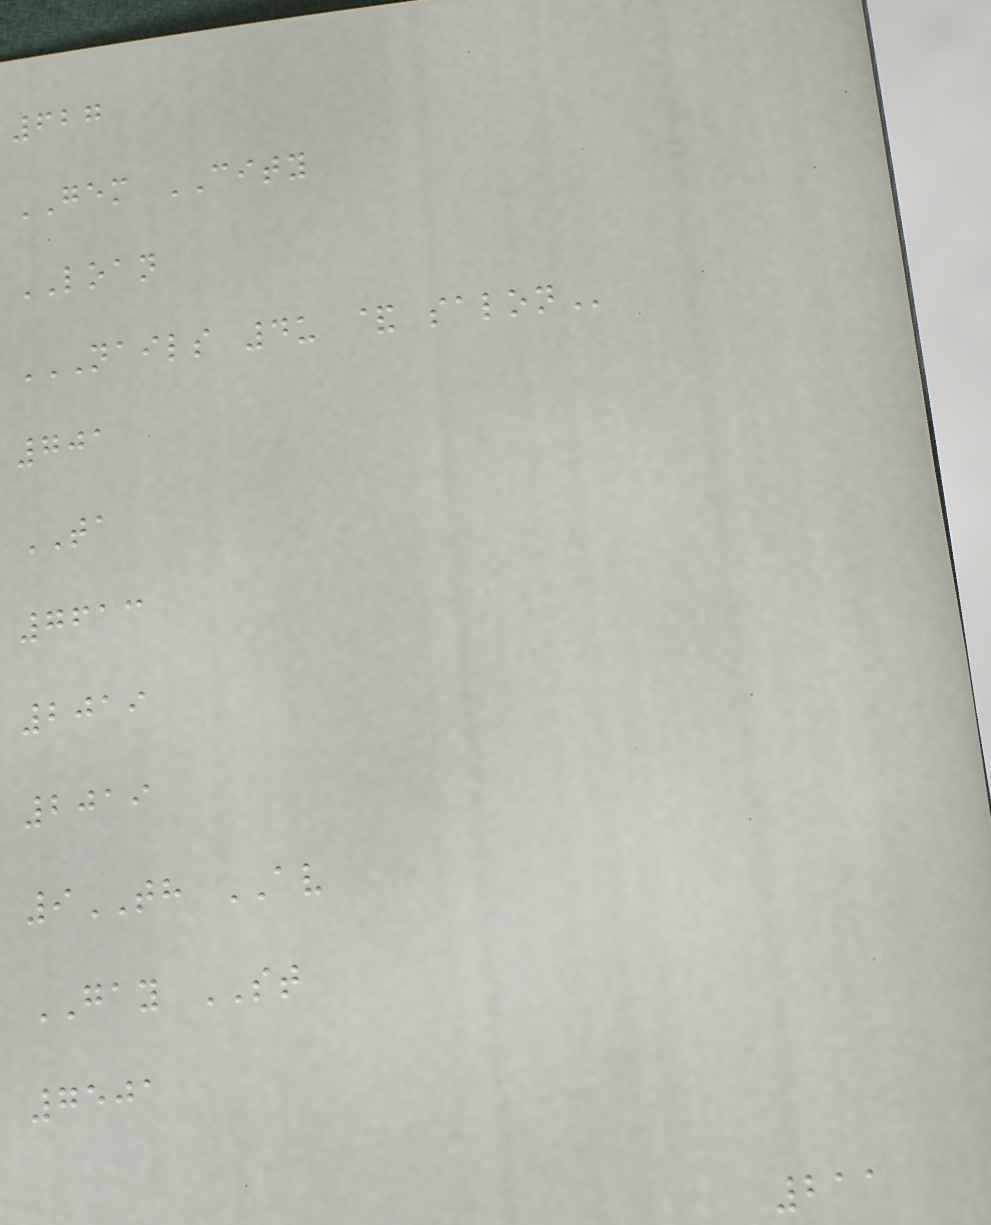627
GEM CITY
LOAN
NAILS 4U & SALON
701
TA
7613
2019
2019
9TH AV
GAY ST
7501
211
